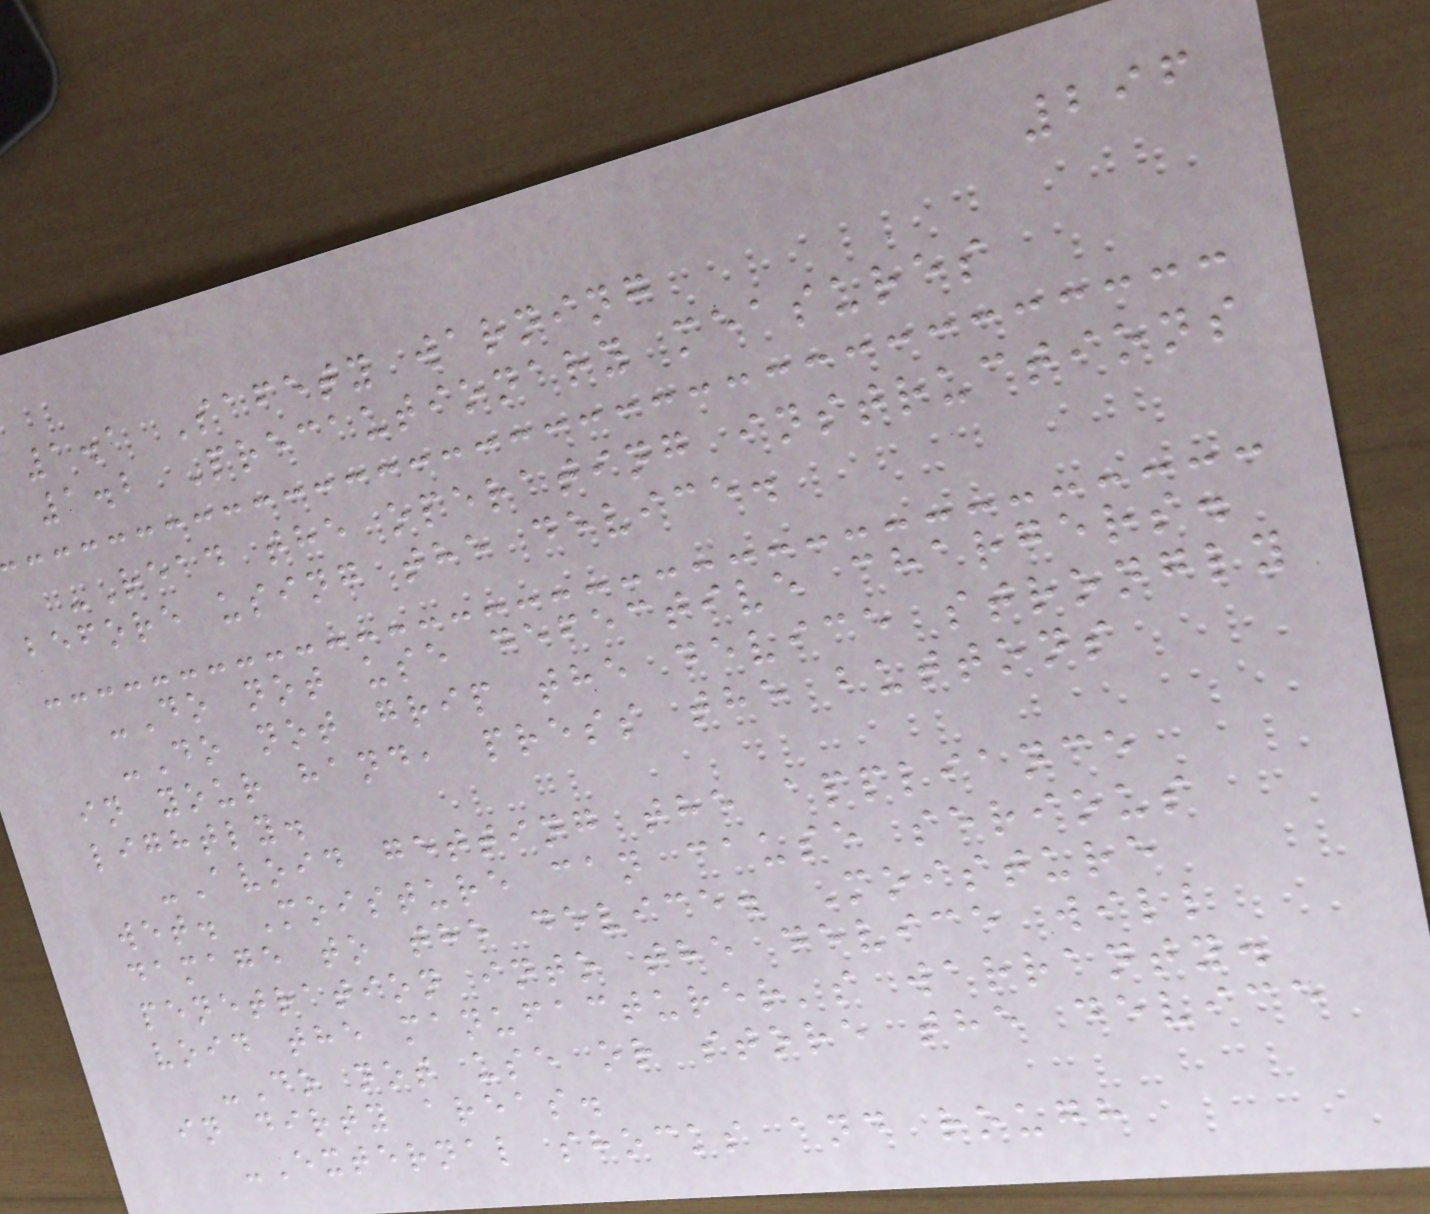296
1.1 Safety warning
1.2 Precautionary measures
-Read the operating instructions
before using the device.
-Do not use defective chargers.
-Do not grip the device strongly
in your hand, press the buttons
lightly.
-Avoid getting the appliance
wet. Moisture can cause serious
damage to the device. Moisture
penetration into the device will
void the manufacturer's warranty.
-Do not use or store the device
in dirty areas.
-External shocks and rough
